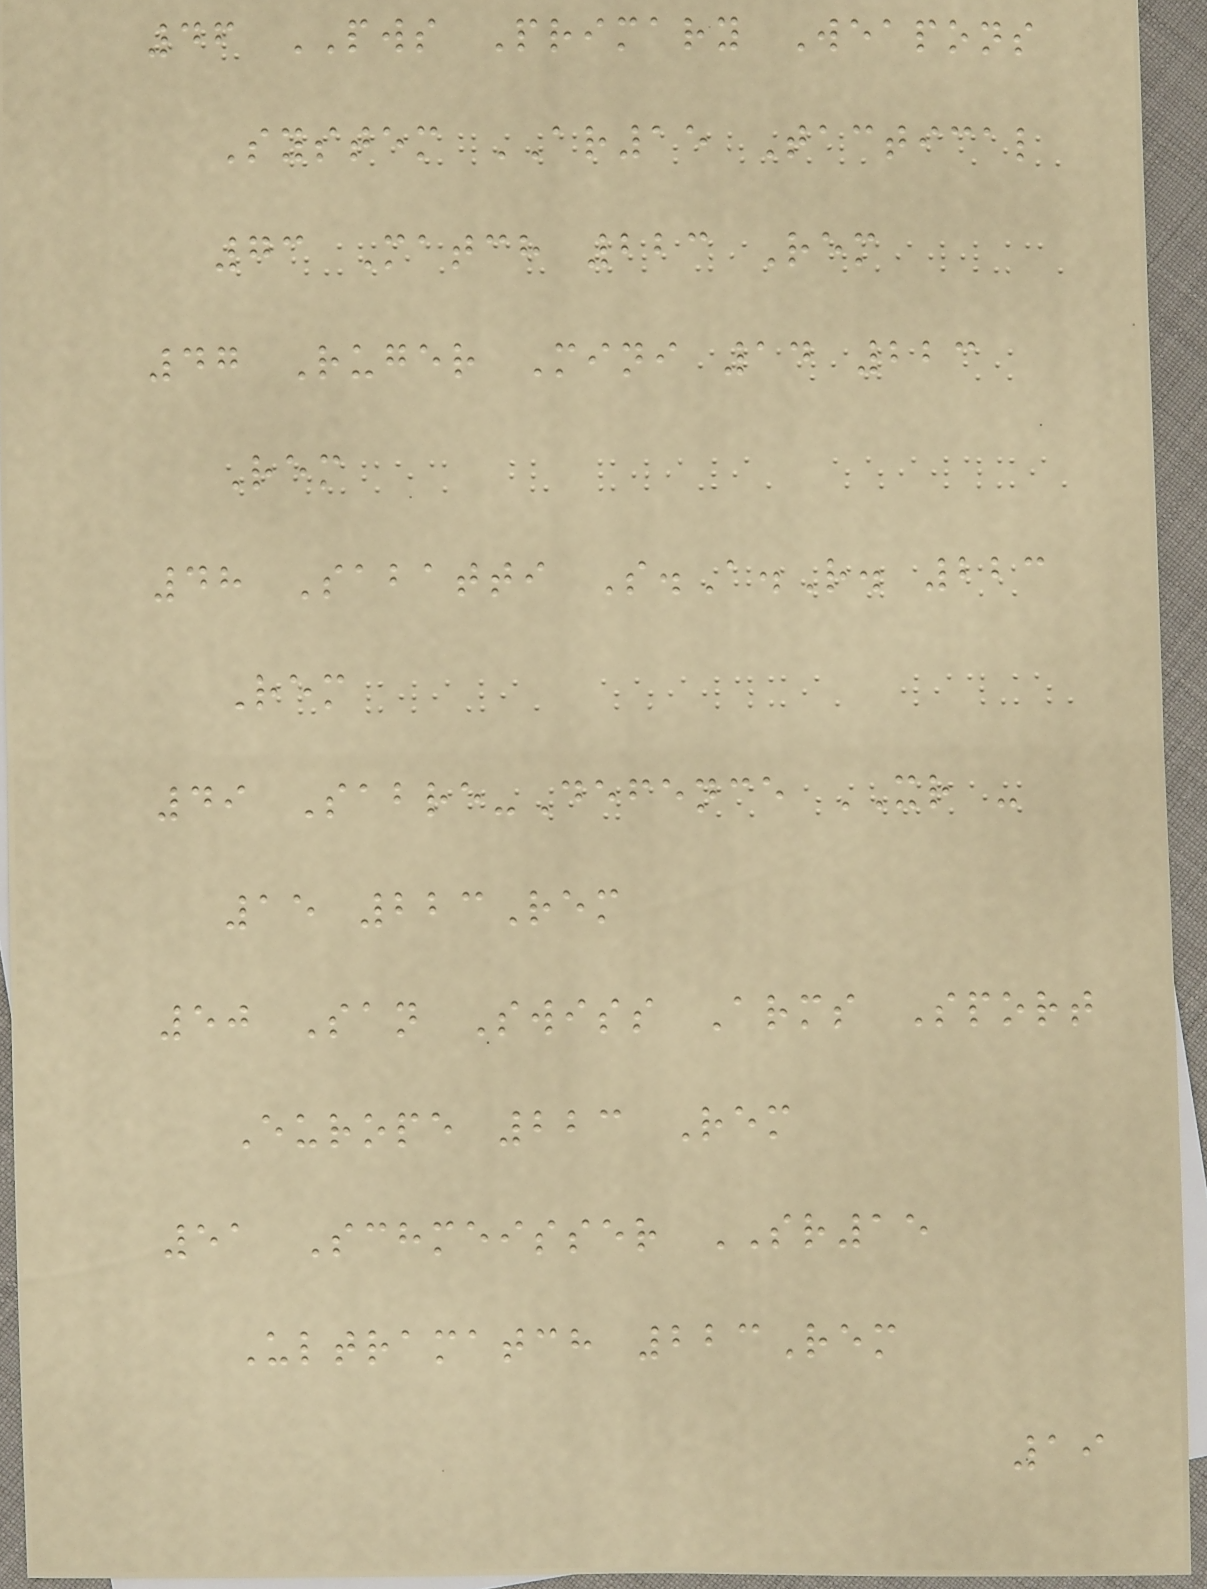46 PWS Primary Weapons
System AR15 Tactical
73 Match 223 Rem
47 Ruger Mini 14 223
Rem
48 Sabatti S.A.R. 223
Rem
49 Sabre-Defence XR -
15 223Rem
50 San Swiss Arms Sport
Europe 223 Rem
51 Schmeisser SR15
Ultramatch 223Rem
19
